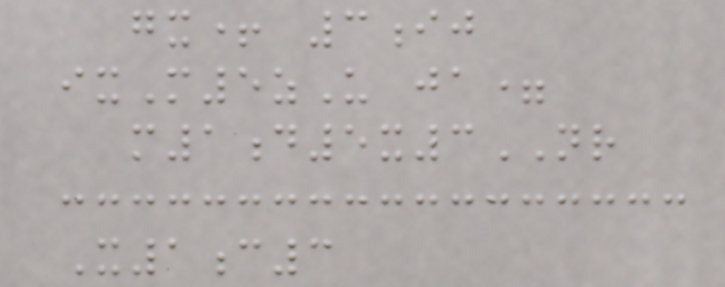gx+ 3ij
ixM5zU ja=
m1d5x3NR
X1c3
